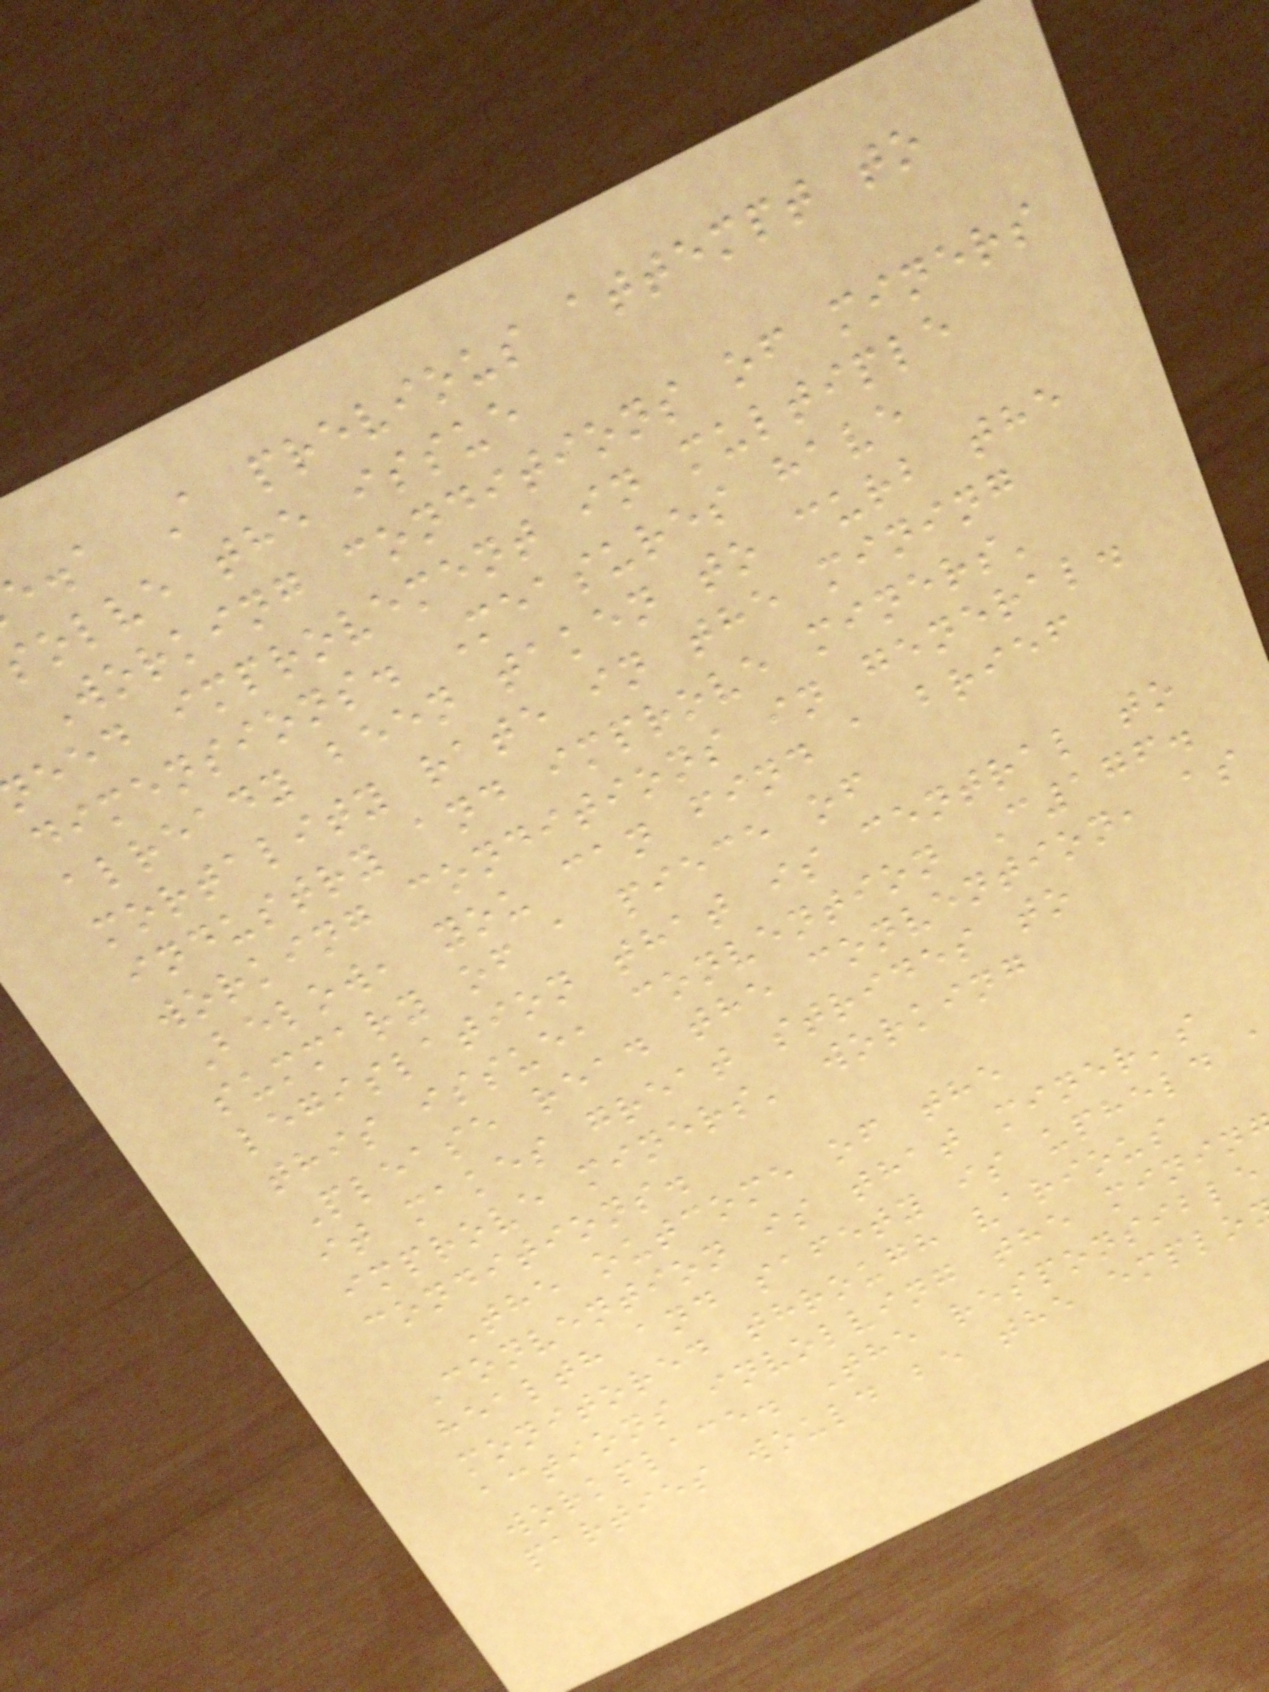e.a A previous attempt to
solve the issue
Working conditions of miners
eed improvement in multiple
dimensions. Measures have
already been taken to curb the
mortality rate in the mining
industry and improve miners'
working conditions in general.
Below, you can find a brief
summary of a piece of
legislation that is central to
this issue, convention C176.
Please read the convention, as
it makes great strides to
improve miners' working
conditions.
The outcome of the
Convention is that miner's
health and safety is upheld
monitored through various
actions involving the minin
workplace. The responsible
parties would be the emplo
